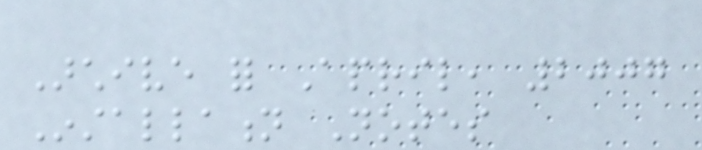Archive for April, 2007
Installation Notes
